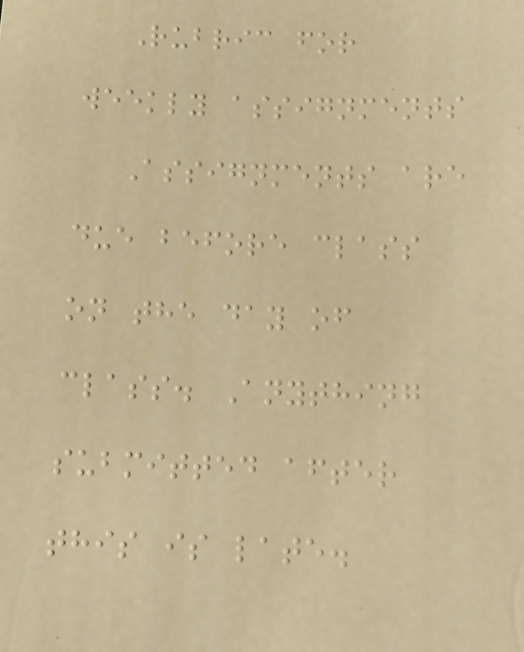Rubric for
weekly assignments
Assignments are
due before class
on the day of
class. Anything
submitted after
this is late.
